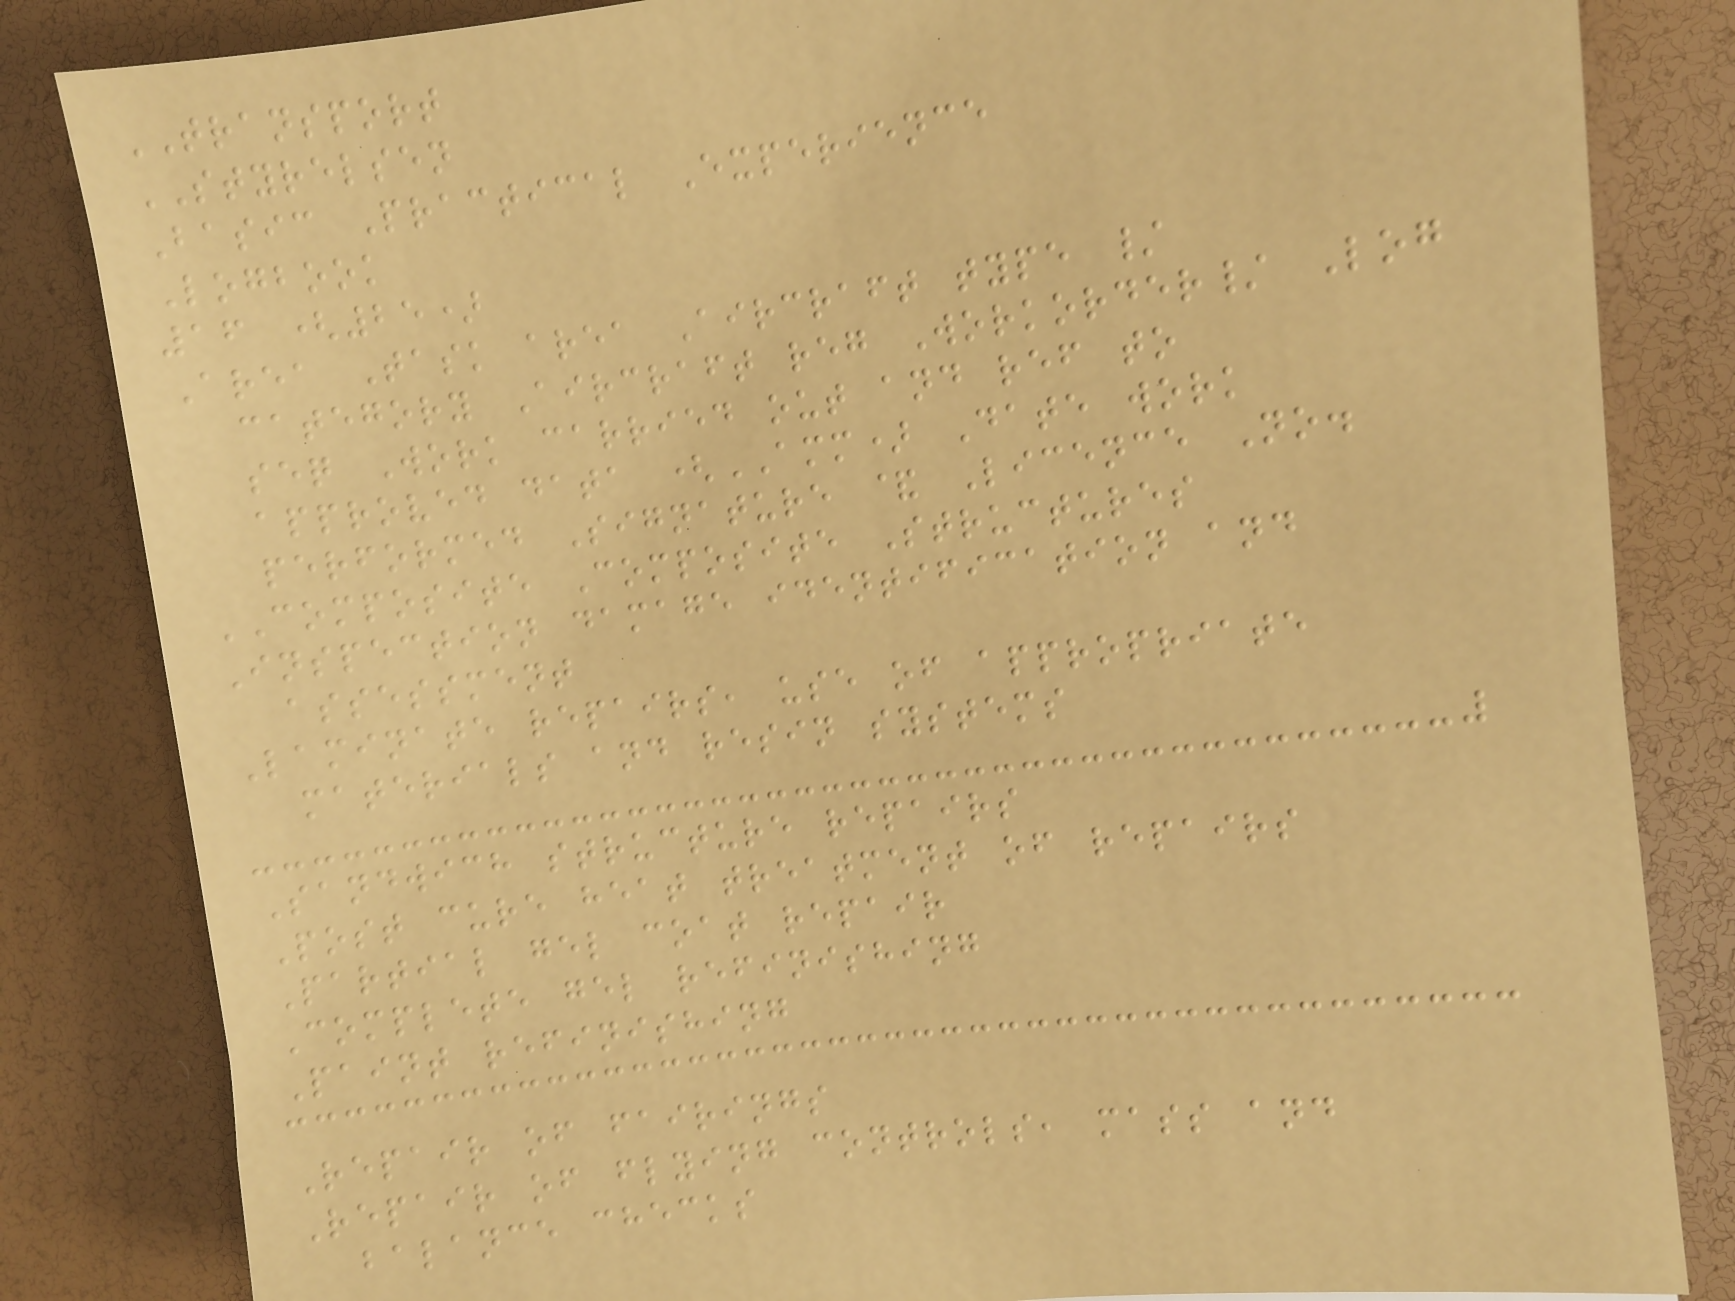TRANSPORT
STYRELSEN
Basic Practical Experience
Logbook
16 (25)
Area Task area Aircraft type /
category Aircraft reg Workorder/ Log
seq Work carried out and ref to
approved data (AMM) Date work
performed Signature & Licence No.
COMPOSITE Composite Structures
Inspection damage identification and
assessment
Laminate repairs, use of appropriate
materials and resin systems
Sandwich structure repairs
Post cure heat treatment of repairs
Partial gel coat repair
Complete gel refinishing
Paint refinishing
Repair of fairings
Repair of flying controls, mass and
balance checks
